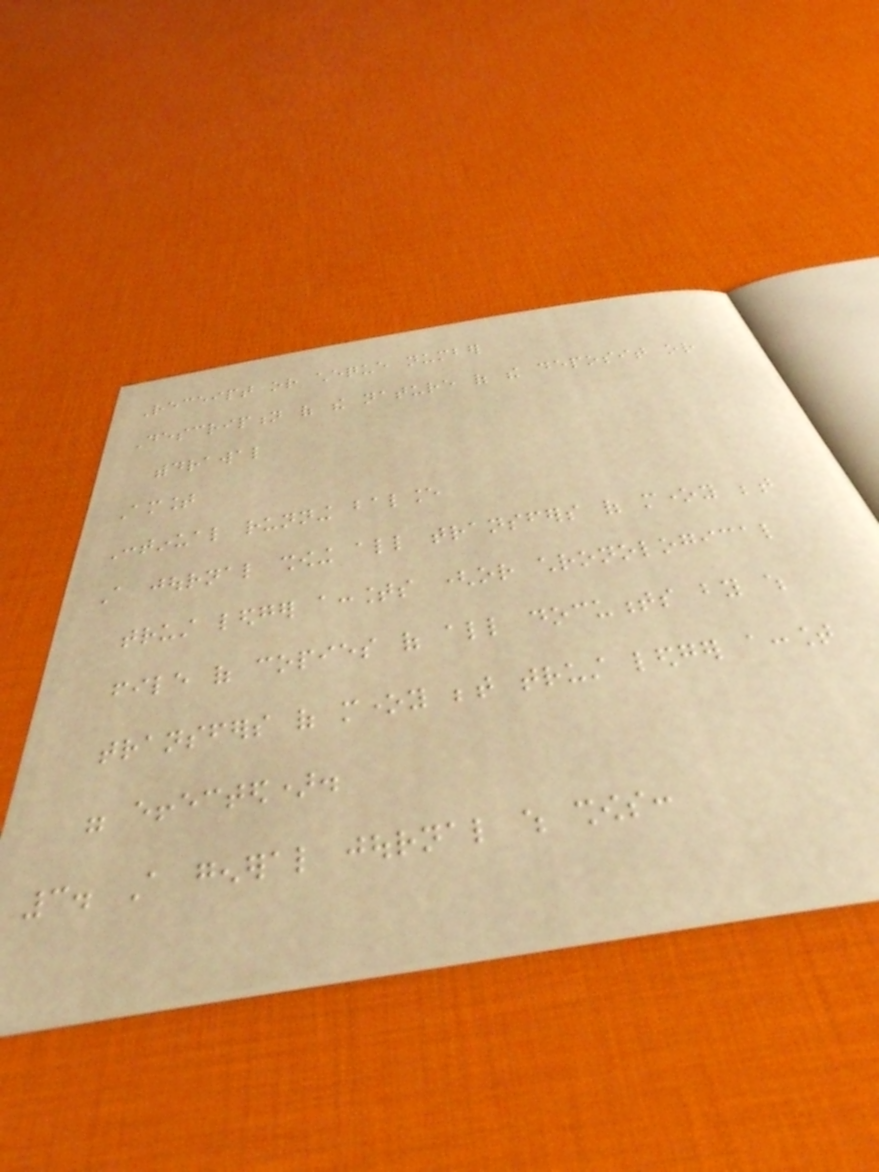Receipt or cheque number
Description of the nature of the deposit or
withdrawal
Amount
Continual running balance
A journal showing all transfers of money between
trust ledger accounts (or chronological
file of copies of all documents by which
transfers of money between trust ledger account
were effected).
3. A general journal which shows:
